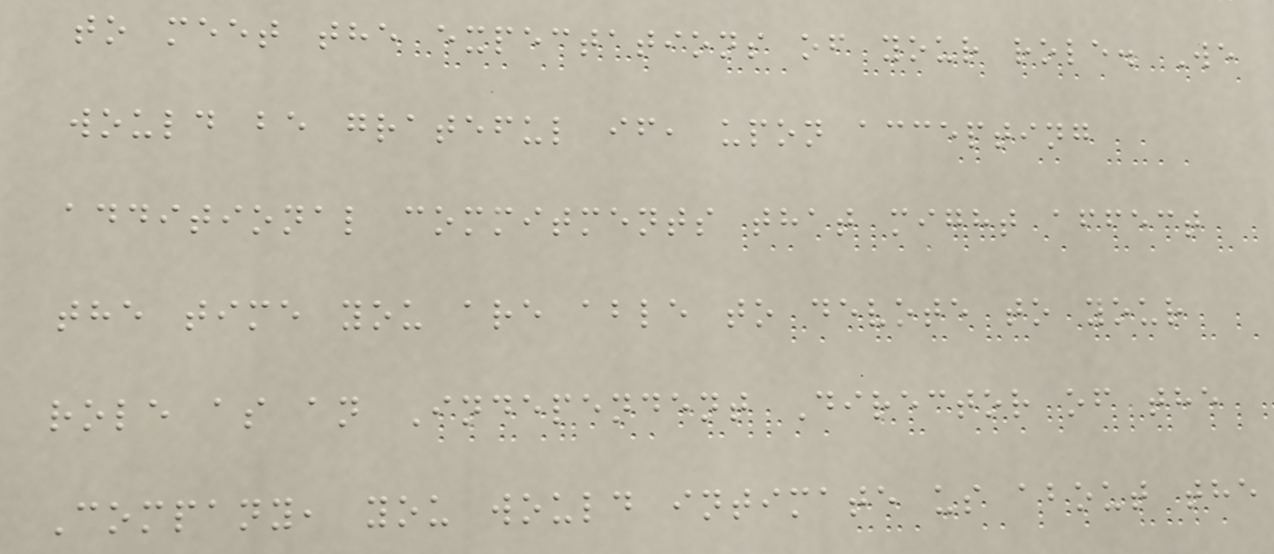to meet the expectations of your role. We
would be grateful if, upon accepting
additional commitments that might affect
the time you are able to devote to your
role as an Independent Director of the
Company, you would intimate us about the
